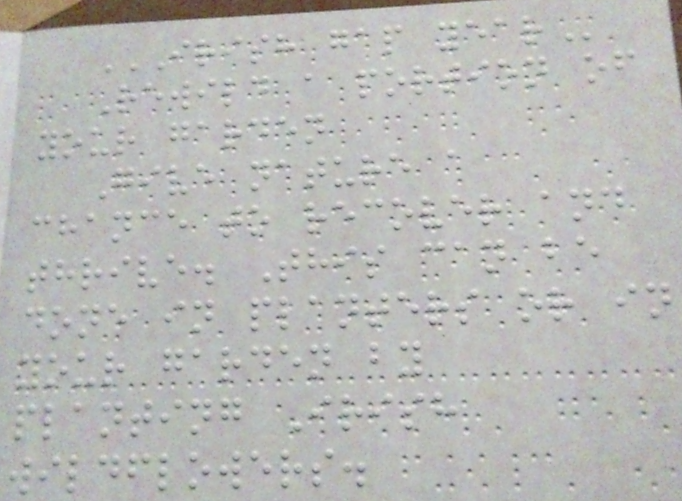IRISH GAP YEAR
Rewild a portion of
your garden
Give nature a
chance to recover and
thrive. This can be
done in planters or in
your garden by
planting Irish
wildflowers.
